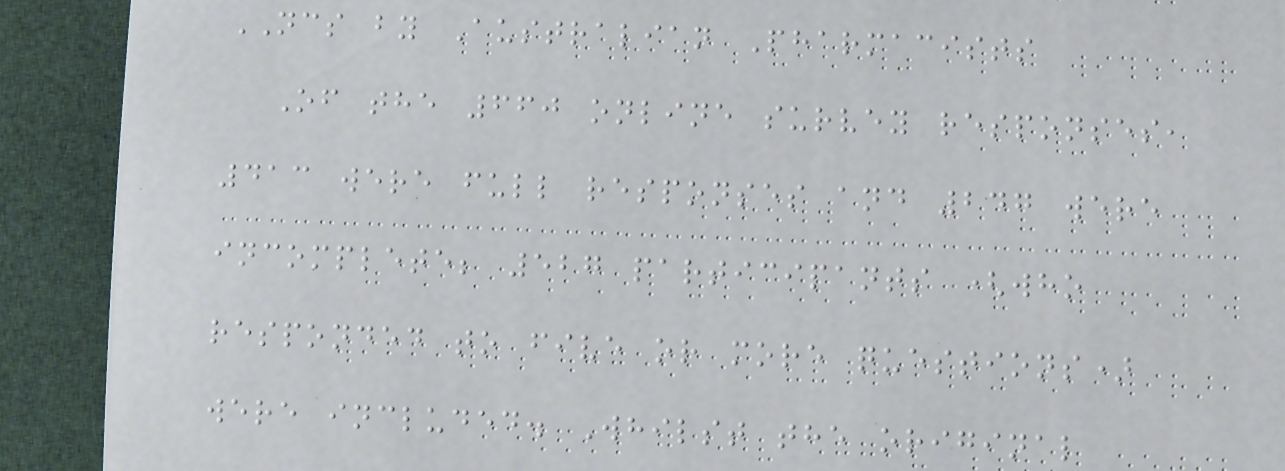NCS by Australian Pharmacists
Of the 660 online survey responses,
413 were full responses and 247 were
incomplete; 527 participants (who
responded to five or more questions)
were included. Whilst the original
